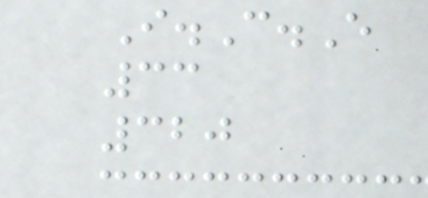I.C.E
33
320
